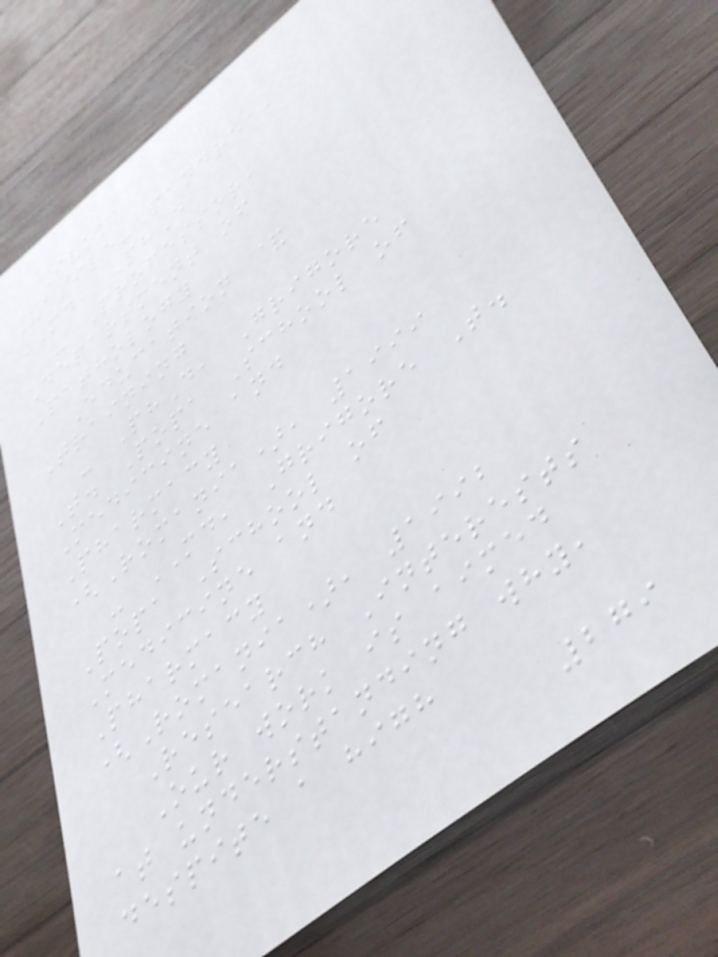Ivona
Vasile-Pandrea,
MD, PhD
- Professor,
Department of
Pathology
Education &
Training
- PhD, Grigore
T. Popa School of
Medicine and
Pharmacy
(Romania), 1999
- MD, Grigore T.
Popa School of
Medicine and
Pharmacy
(Romania), 1992
Research Interests
Our work is aimed
at understanding why,
despite a high
279
